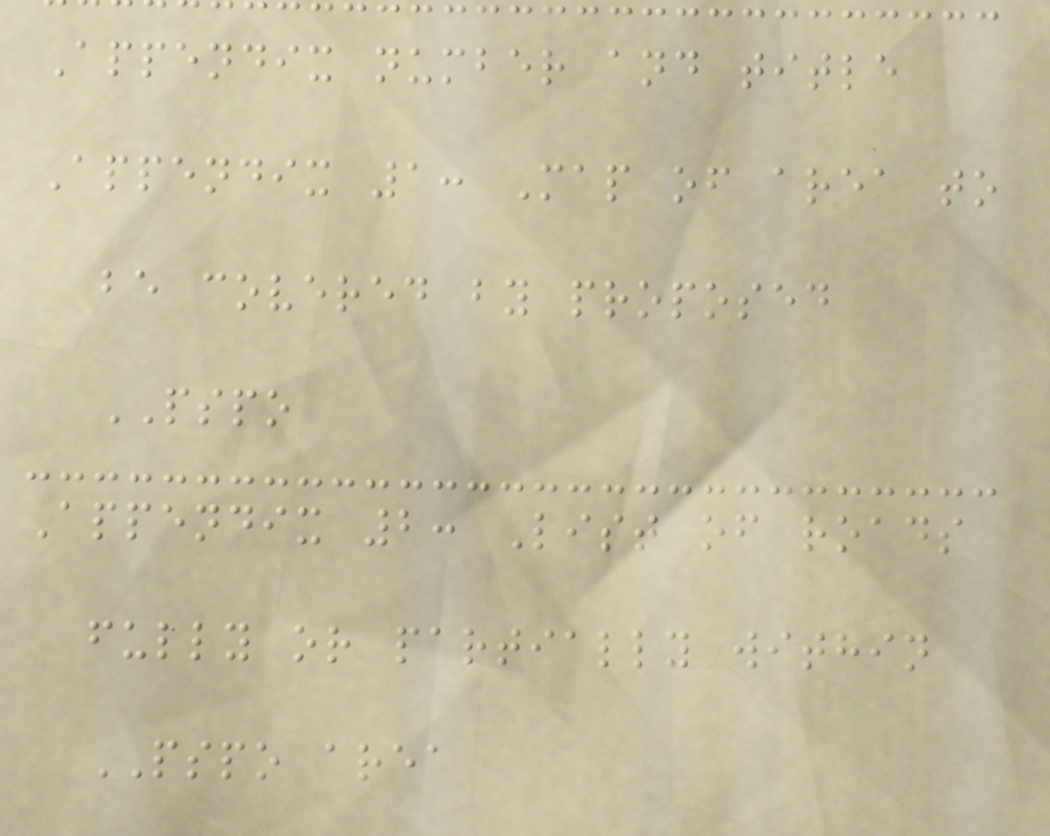Appendix number and title
Appendix 1: Map of area to
be covered by proposed
PSPO
Appendix 2: List of roads
fully or partially within
PSPO area
